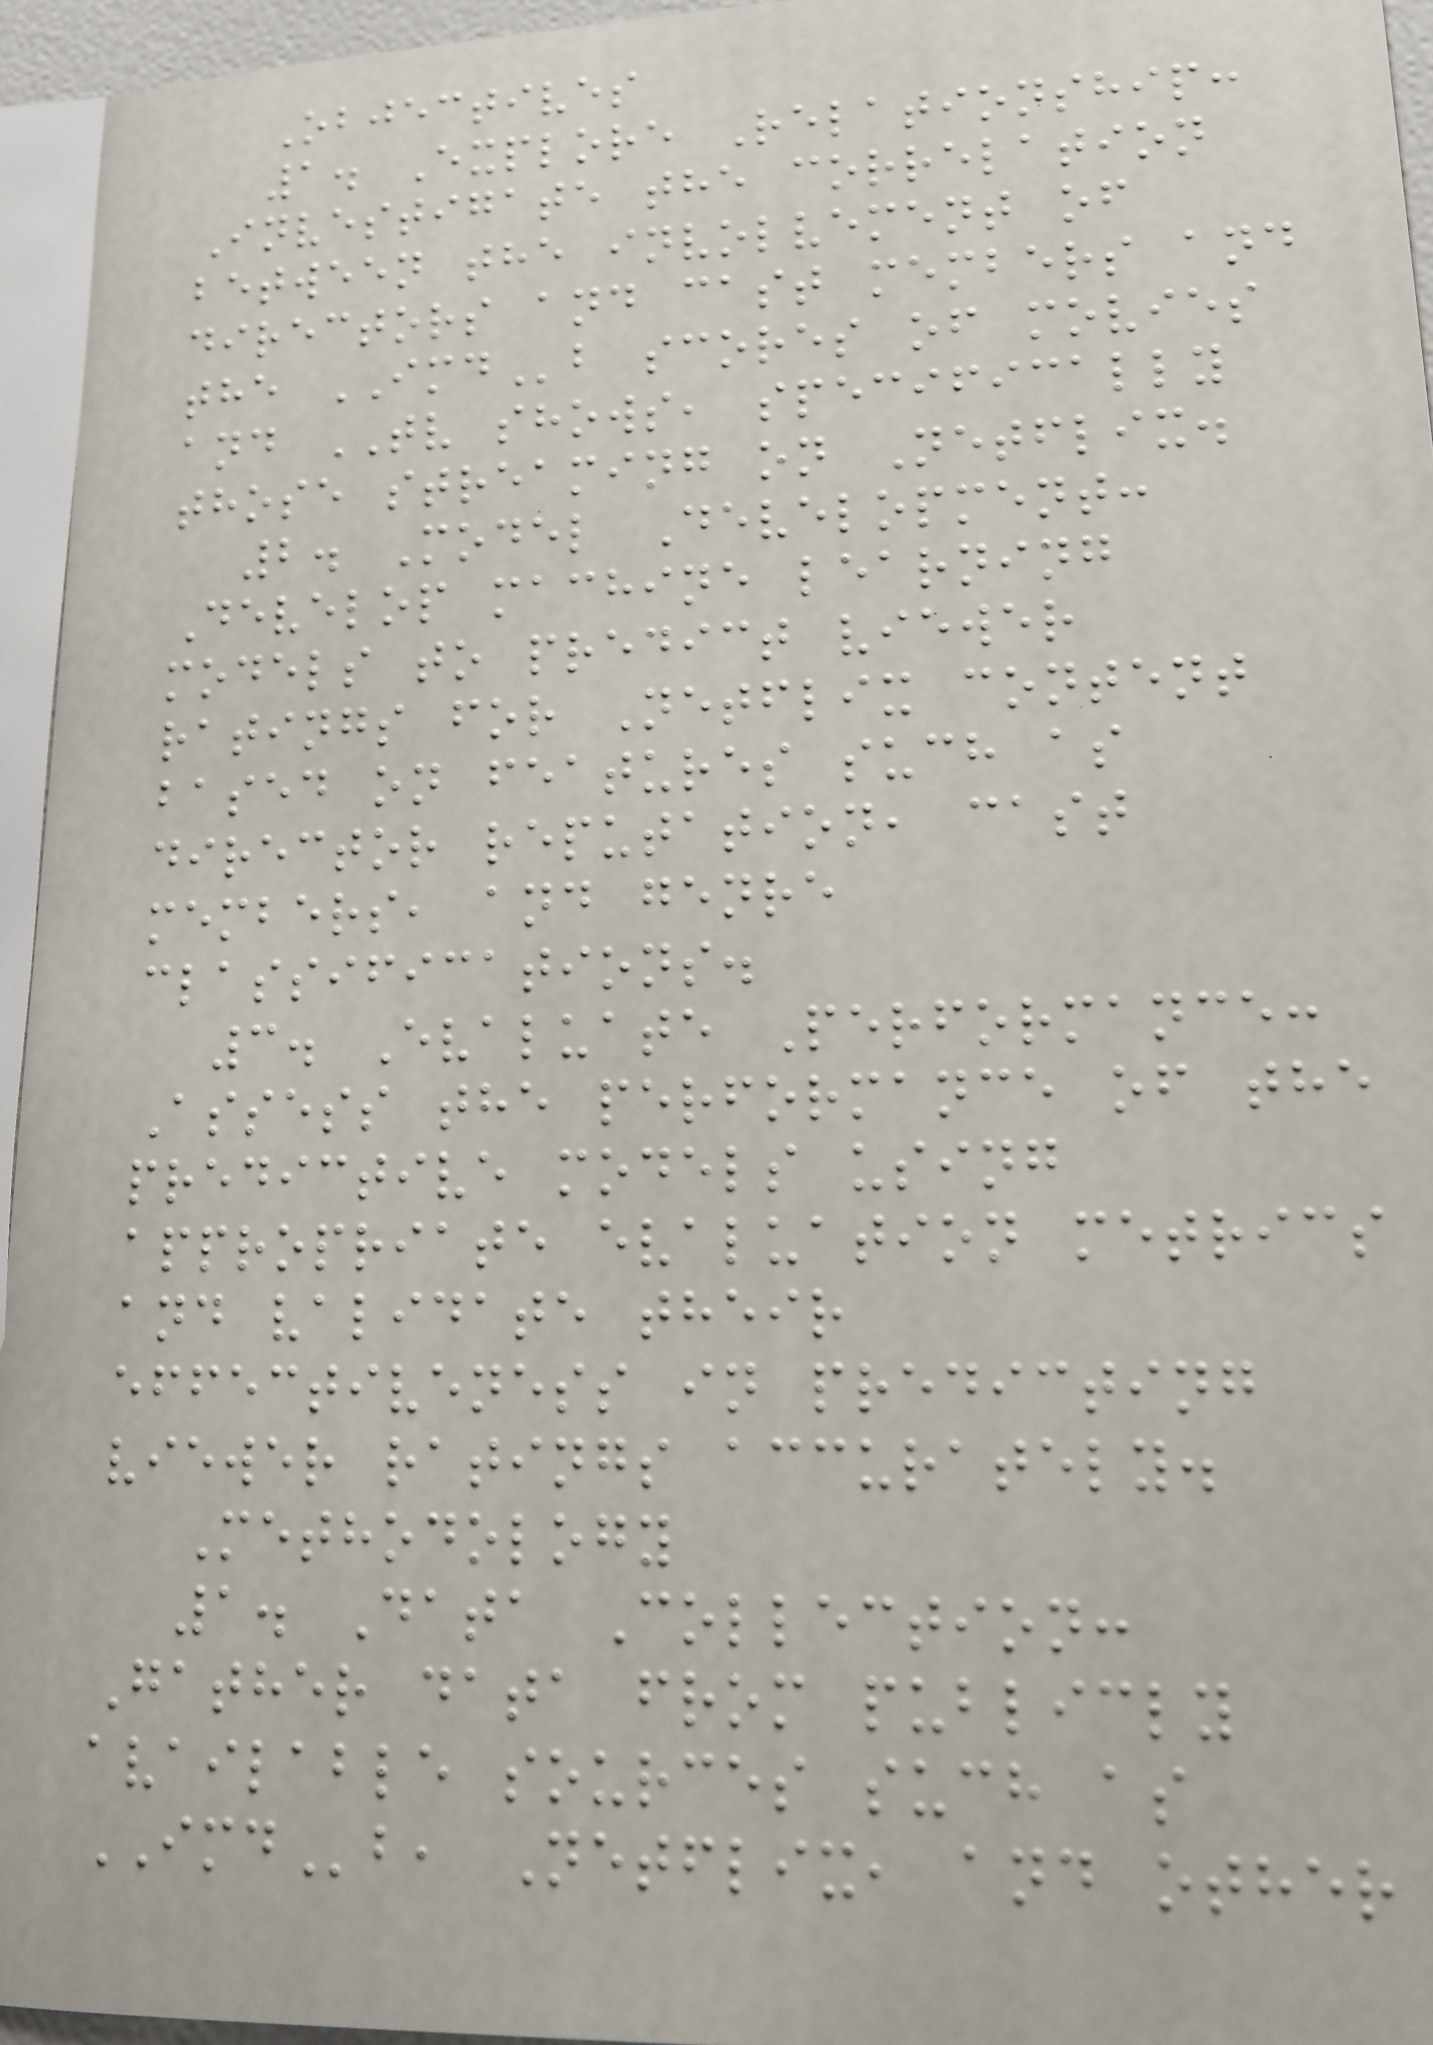Objectives
1. Explore Relationship:
Investigate the correlation
between the involvement of
directors and cast members and
the IMDb scores of movies
and TV shows, specifically
those streaming on Netflix.
2. Model Development:
Develop machine learning
models to predict viewer
ratings for Netflix content
based on features such as
director reputation, cast
members, and genre
classifications.
3. Evaluate Performance:
Assess the performance of the
predictive models using
appropriate evaluation metrics
and validate their
effectiveness in predicting
viewer ratings accurately.
Methodology
1. Data Collection:
Gather data from publicly
available sources such as
IMDb, Netflix, and other
